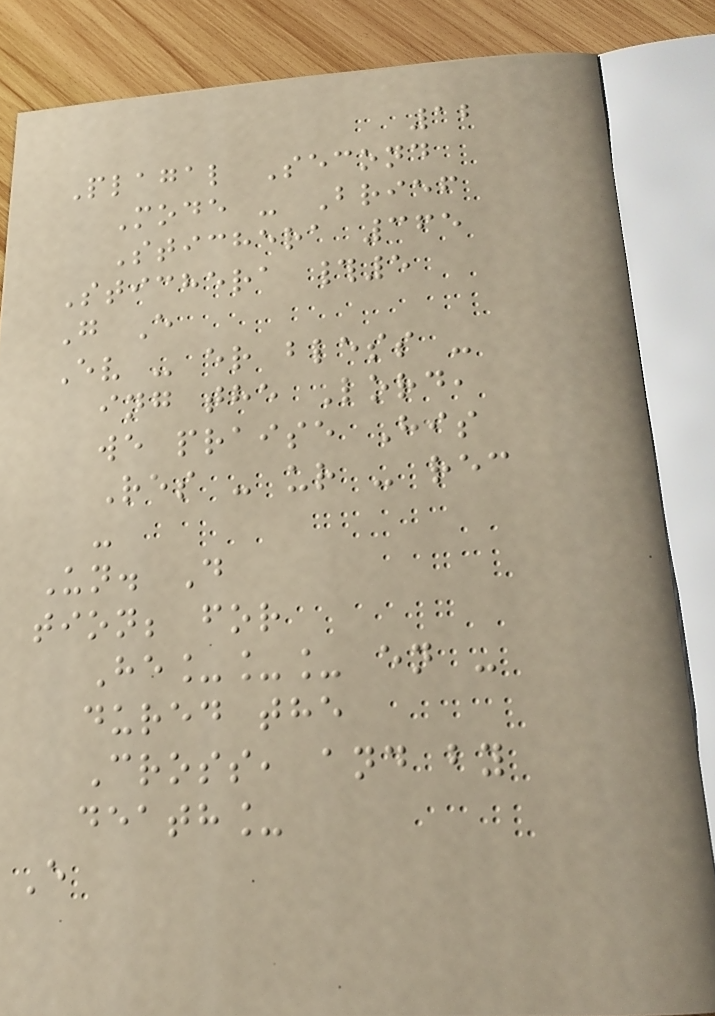12
Plagal Second
Mode - Brief
Stichera 365
Stichera #5
G E
Ev - er bless -
ing the Lord,
we praise His
Res - ur - rec
-
Un. D
tion; for
He___ en -
dured the
Cross, and by
death_
E
